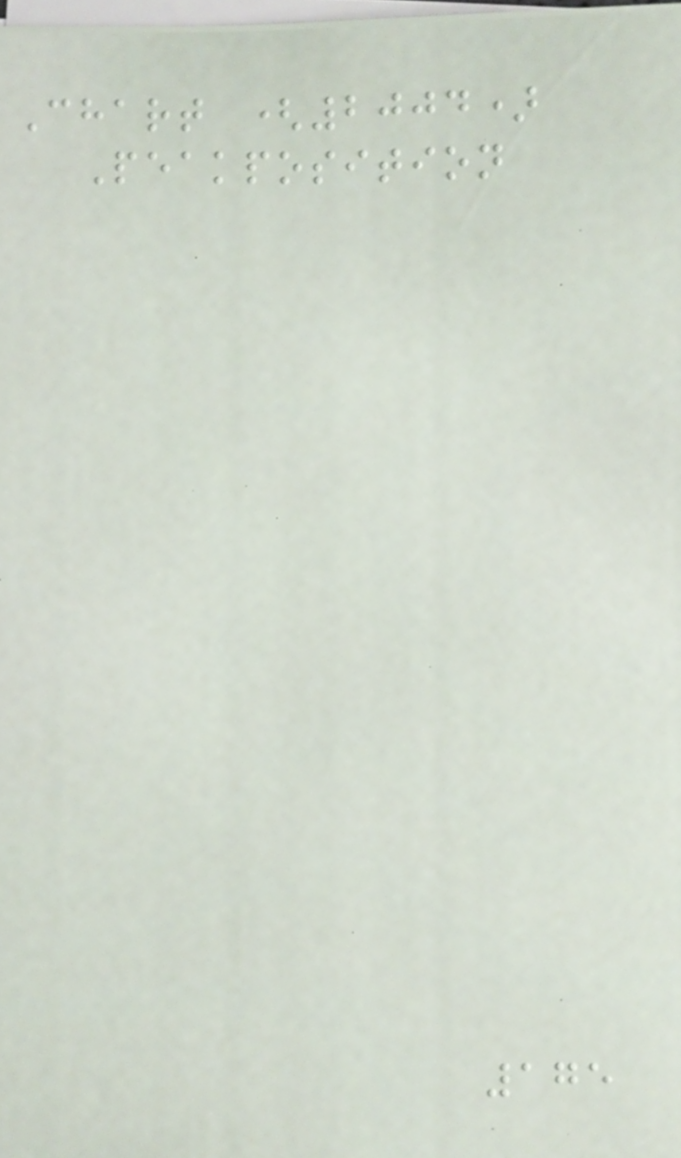Chart (2004)
Peakposition
175
